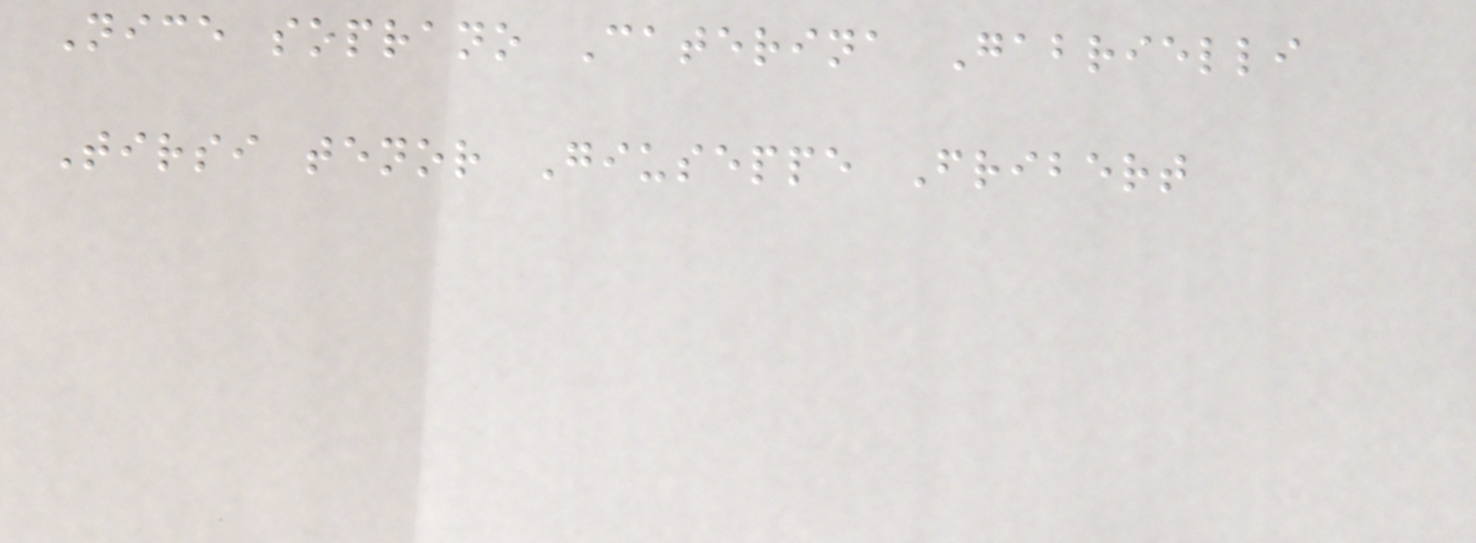Nice soprano Caterina Gabrielli
Tirsi tenor Giuseppe Fribert
